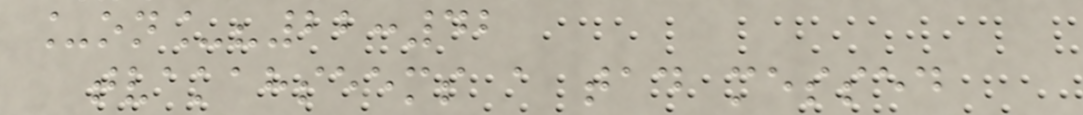_on_?22:42
tvakahseems a tad messed
